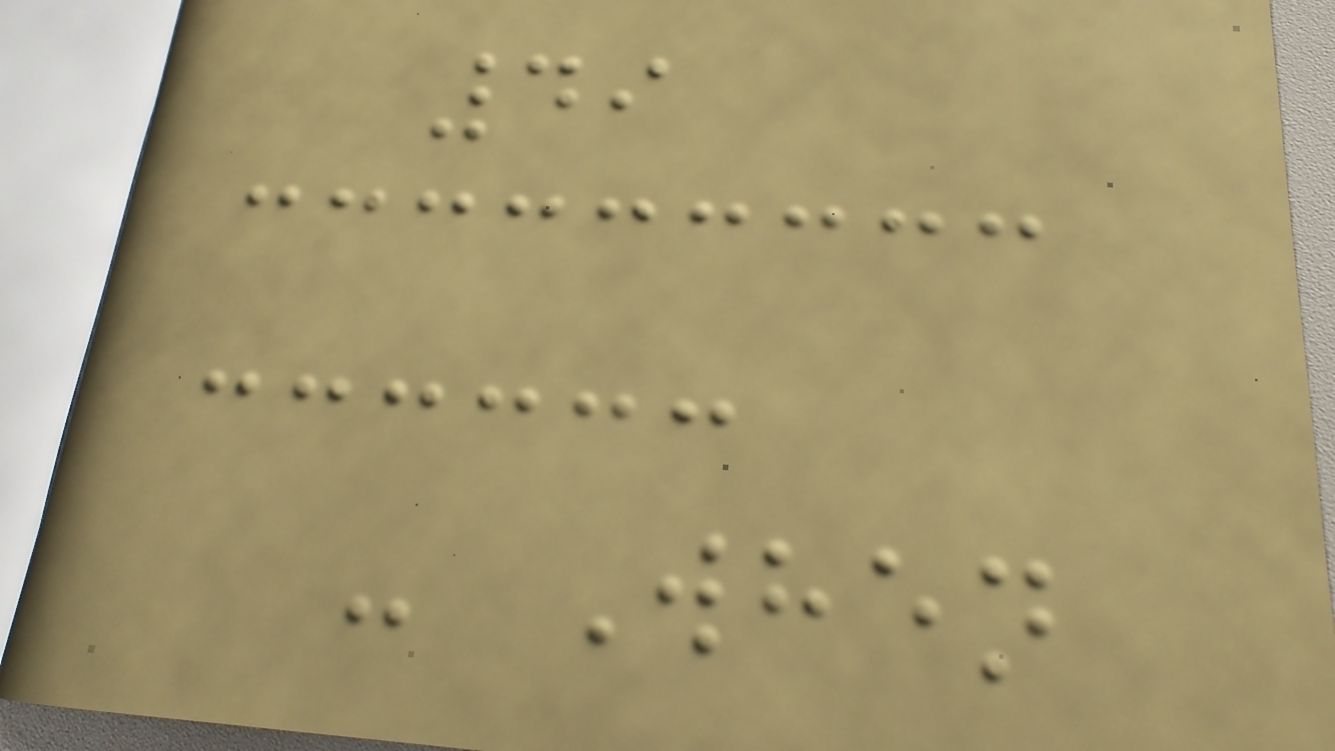49
- When
